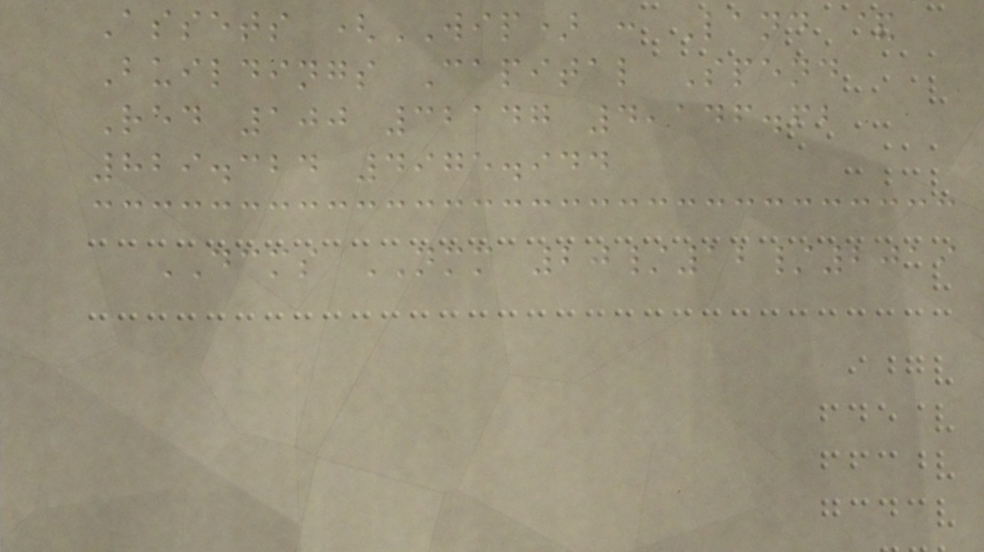Assets (WIP) : Land &
Buildings Capital Spend
Red 100 32147 4,146.62
829.324 4975.944
DCMS NMM 20/12/2019
